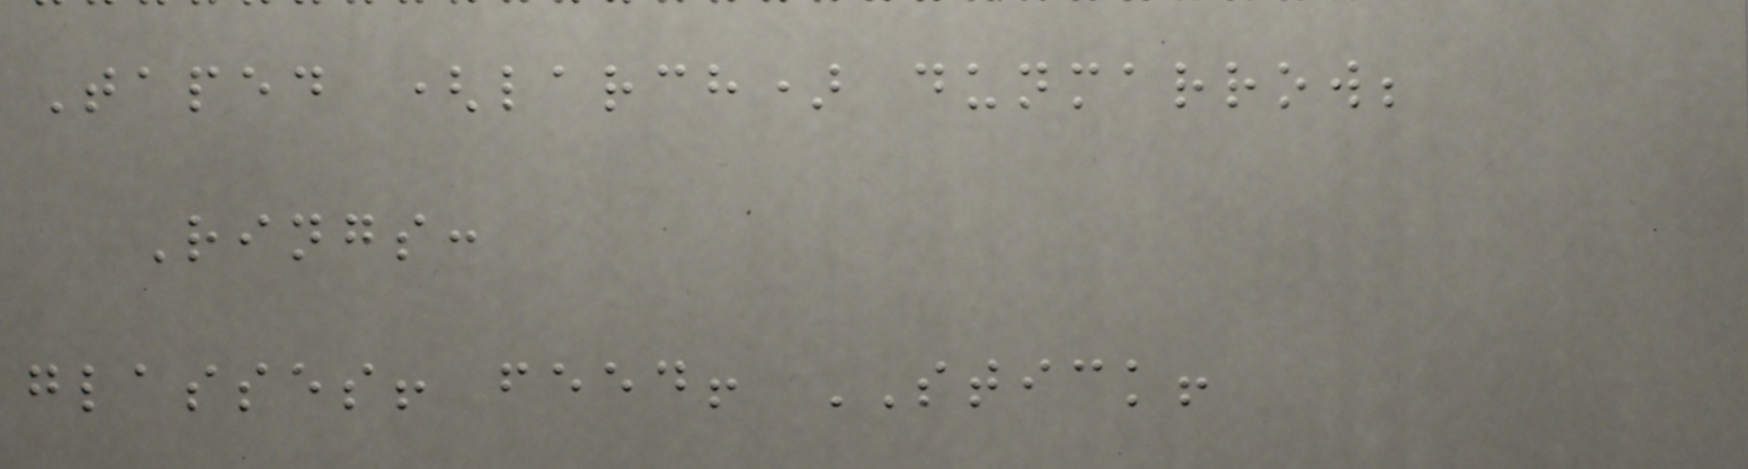Taped (larch) dunmarrow;
Rings:
glasses! feed! STICK!
